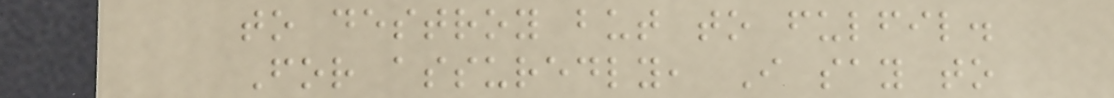to destroy but to fulfil.
For assuredly, I say to
